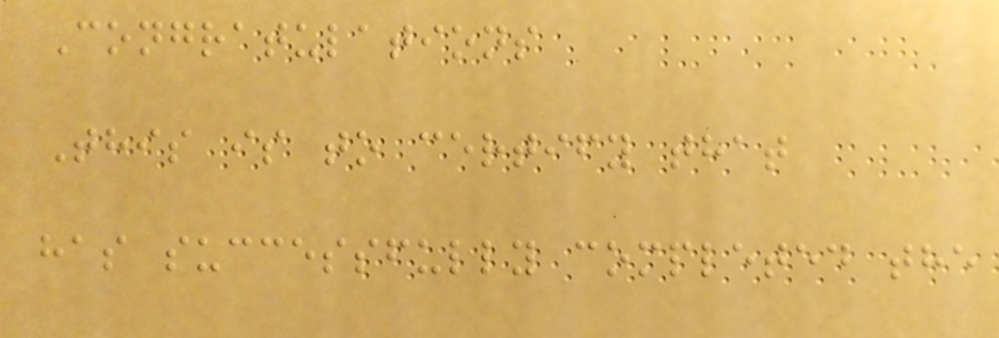Congratulations
This is to certify that
has successfully completed the
